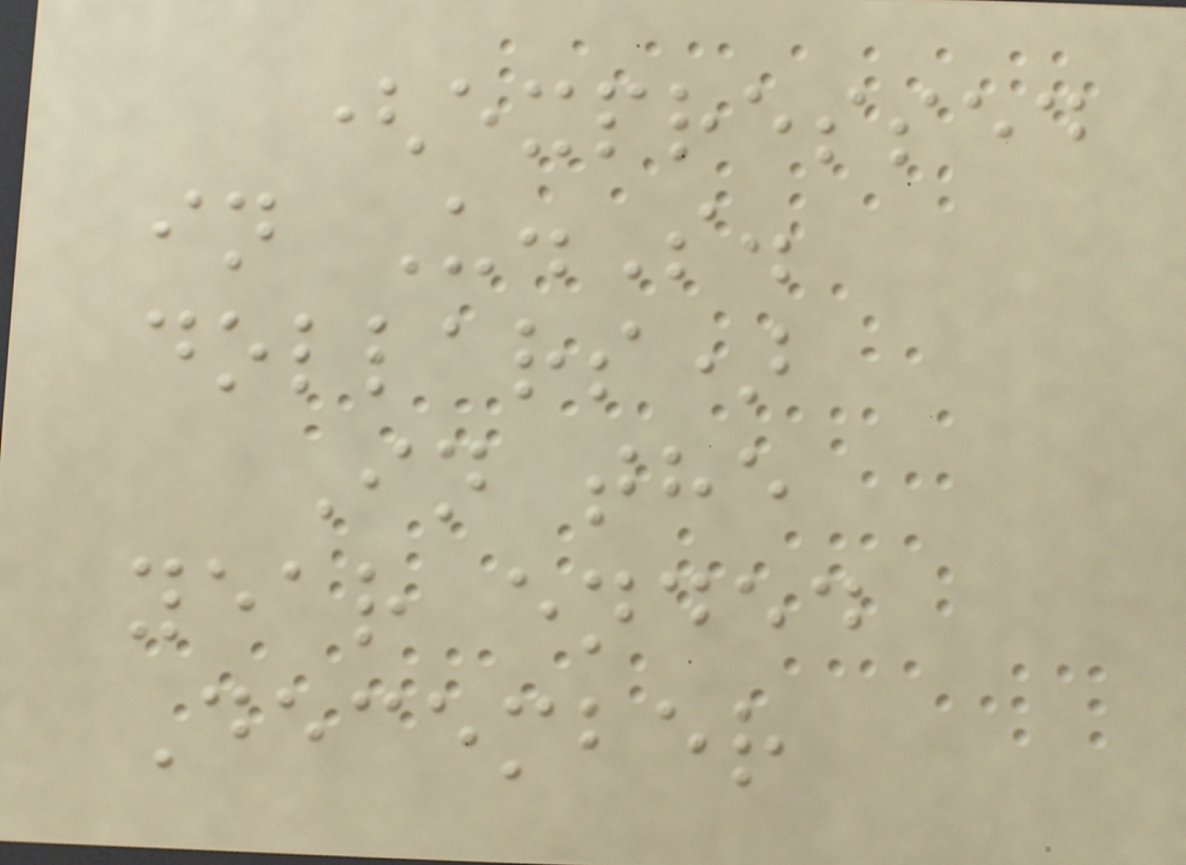(expressed
in U.S.
dollars)
In the
year ended
December
